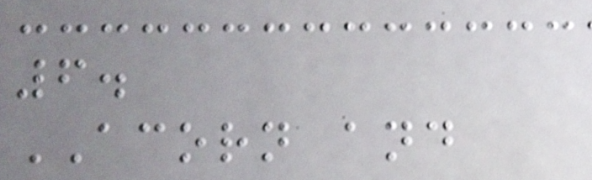6.
ACORN and
